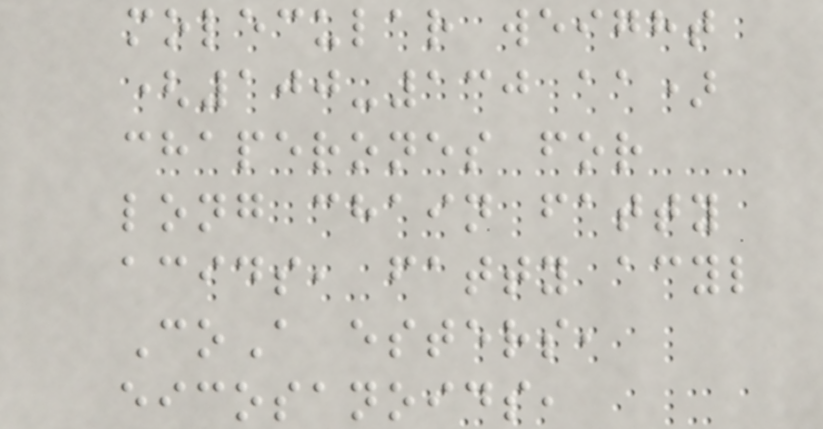molecular weight
(100-130 aa)
chaperones for
long chain fatty
acids, fatty acyl
CoA esters,
eicosanoids,
